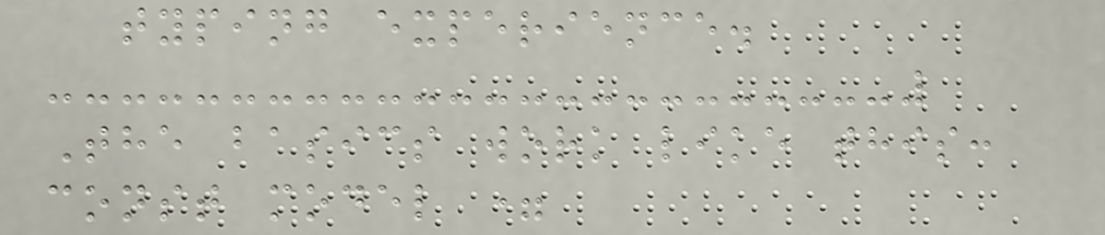typing experience.
The basics work like this:
const model =
